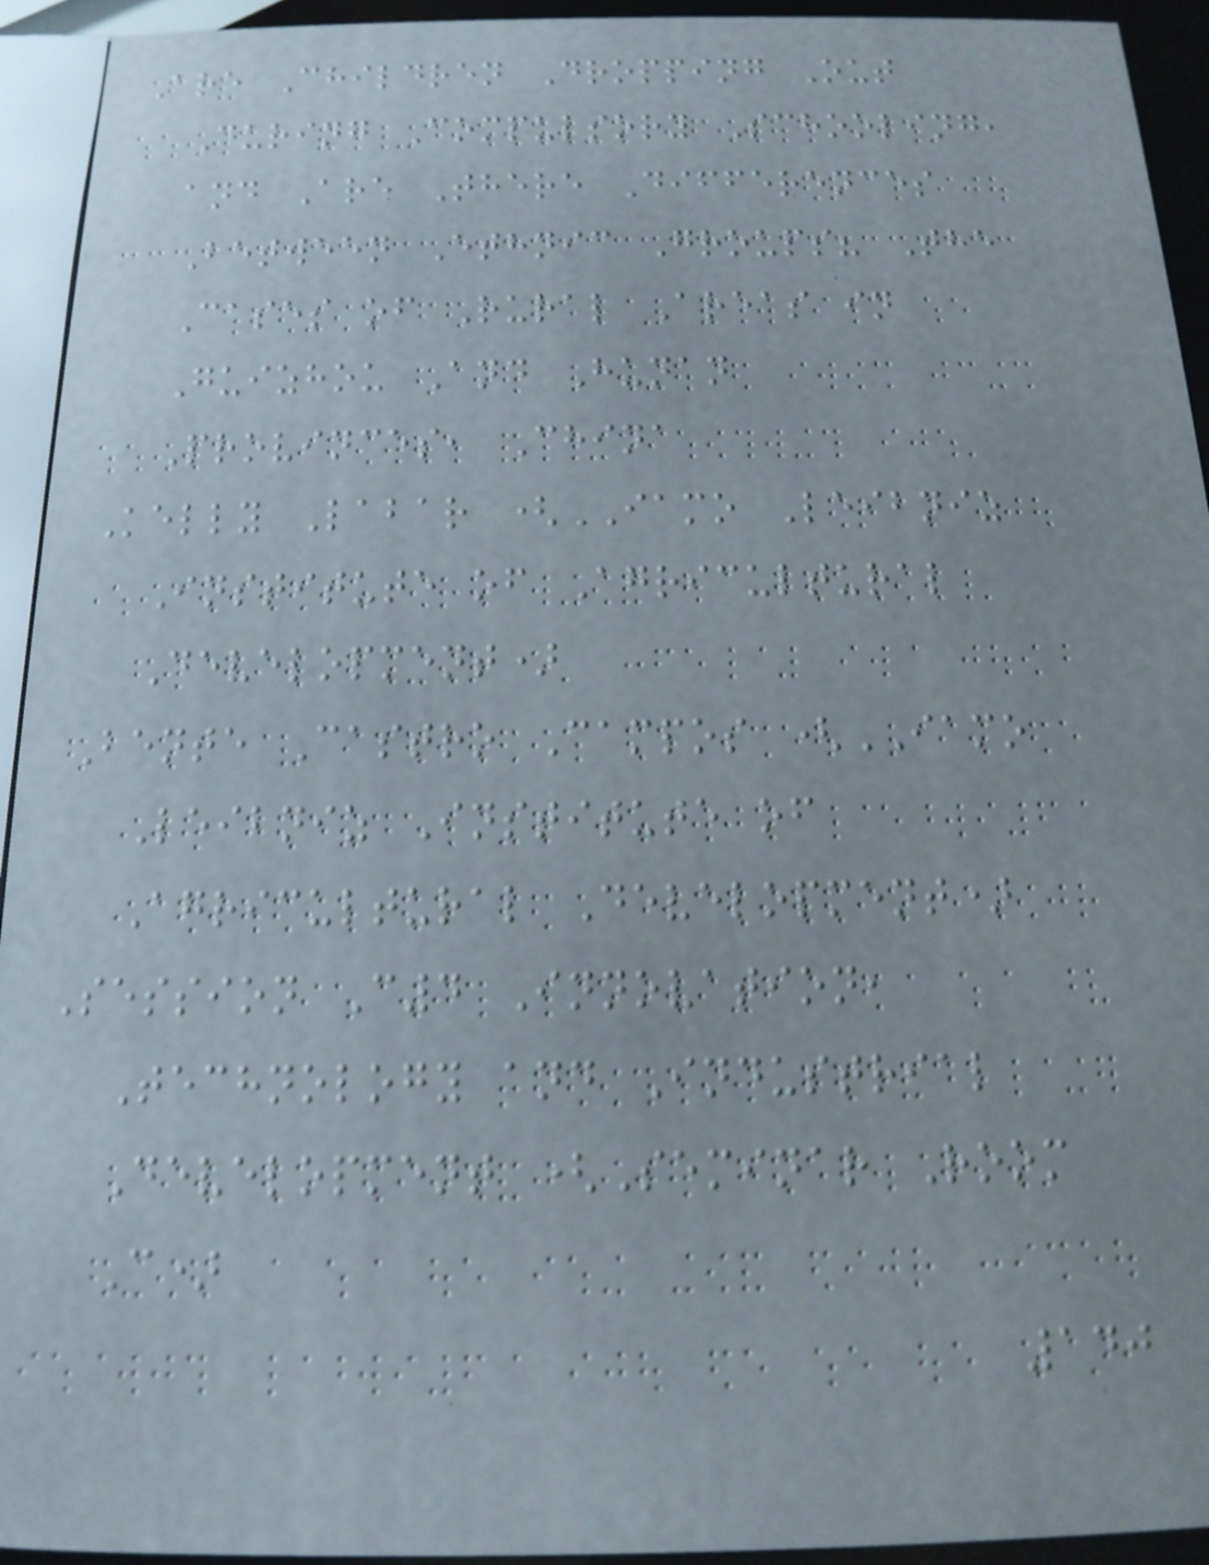Are Children Dropping Out
During Compulsory Schooling,
and Are There Differences
Between Ethnic Groups? The
Cases of Rural Areas in
Guizhou And Hunan
Provinces, China
Kelly Labar (IAMO Leibniz
Institute of Agricultural
Development)
Bente Castro Campos (IAMO
Leibniz Institute of
Agricultural Development)
Session C4 Innovation,
Technology and Industrial
Development (Seminar Room
C)
140
